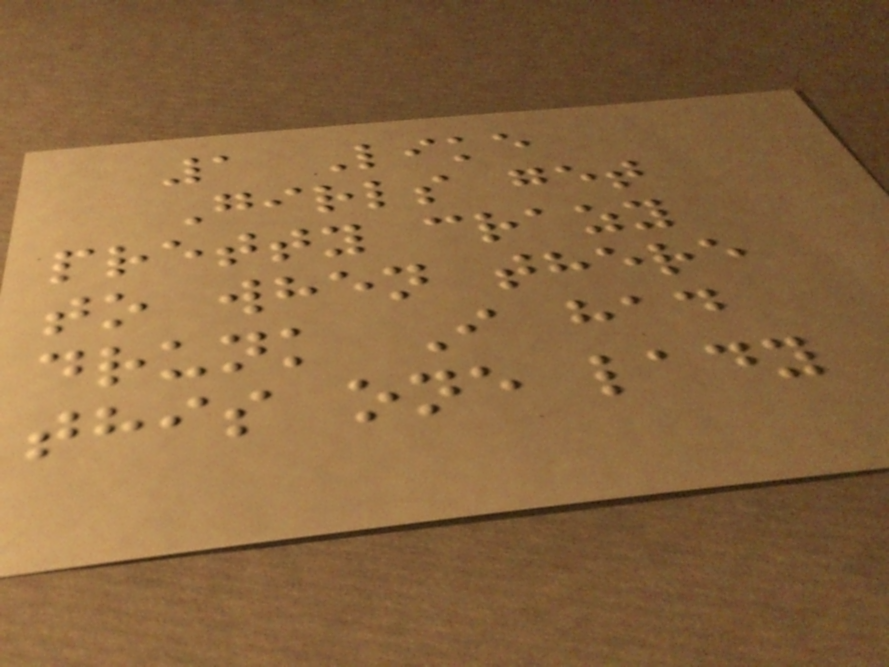1 Like
Girls get
pretty crazy
to when there
drunk I had
this one lady
